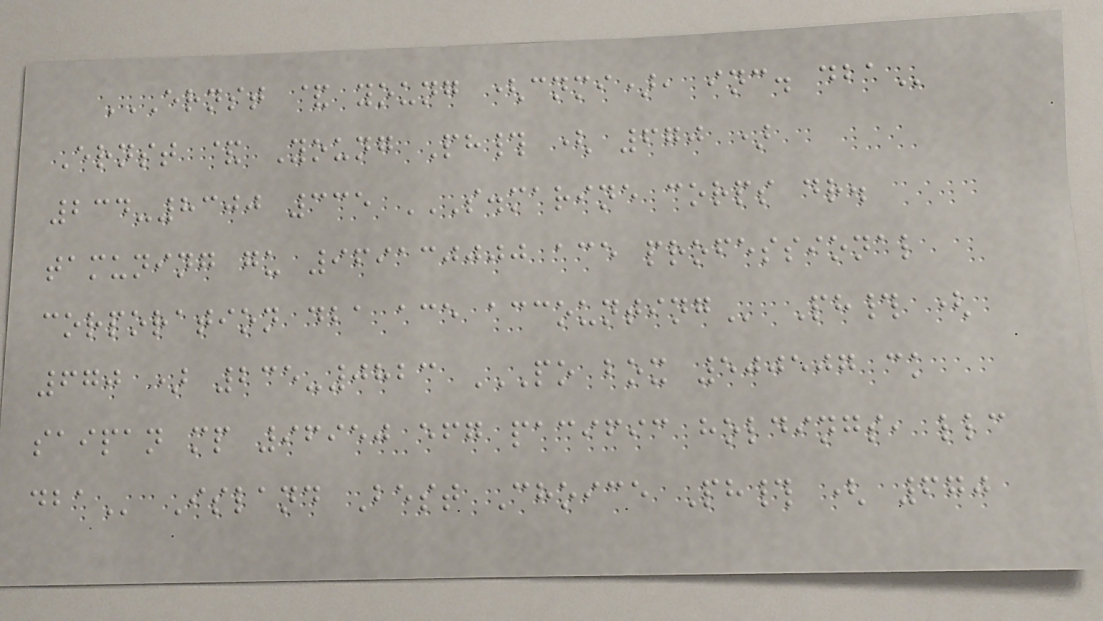ERNST & YOUNG (CNMI), INC. DBA
Ernst & Young Ph# ( 670 )
234-8300 335 S.MARINE CORPS DR.
TAMUNING GU 969130000 ACE PROFESSIONAL
CORPORATION DBA ACE ACCOUNTING Ph# (
670 ) 235-0823 PO BOX 500507 CK
SAIPAN MP 96950 EFG PACIFIC HOLDINGS, LLC
DBA Island Best Choice Ph# ( 670
